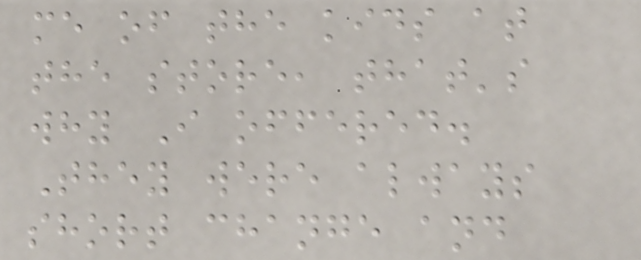me of the kids at
the store, that's
why I offered.
They were always
short change and
